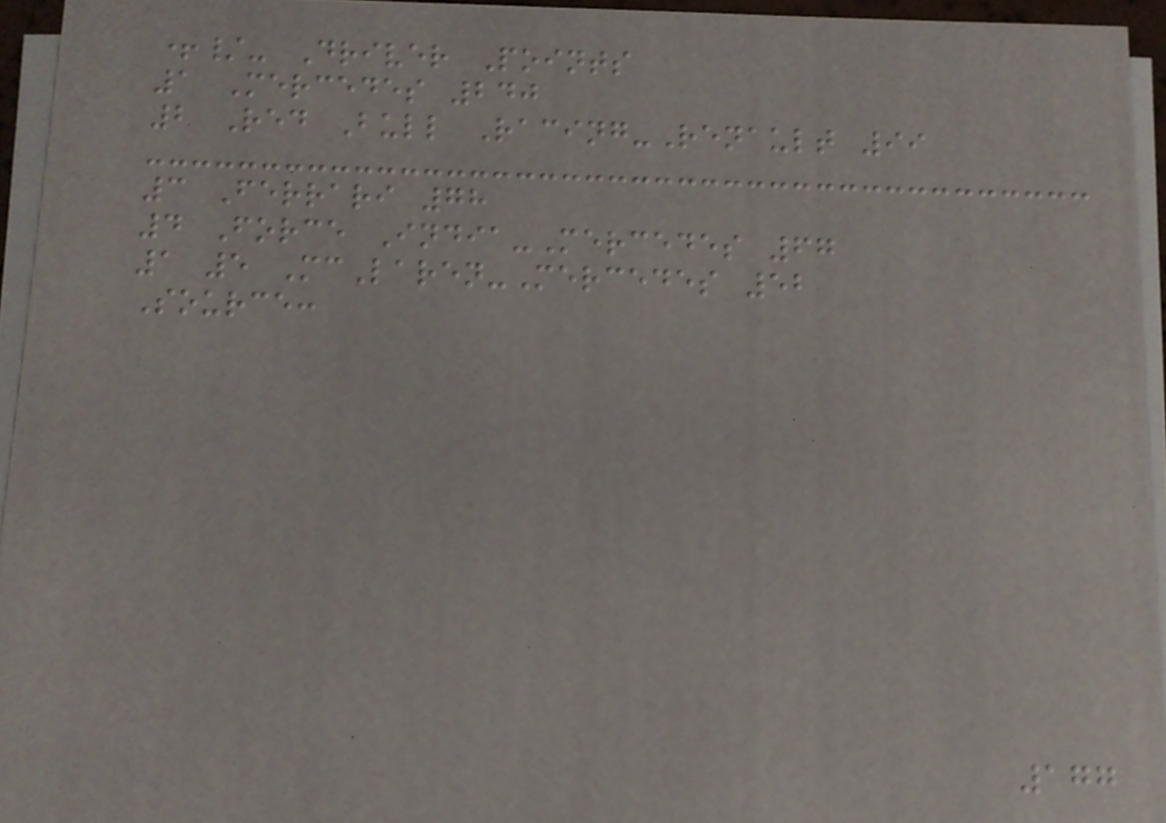+/- Driver Points
1 Mercedes 240
2 Red Bull Racing-Renault 99
3 Ferrari 78
4 Force India-Mercedes 67
1 5 McLaren-Mercedes 52
Source:
177
